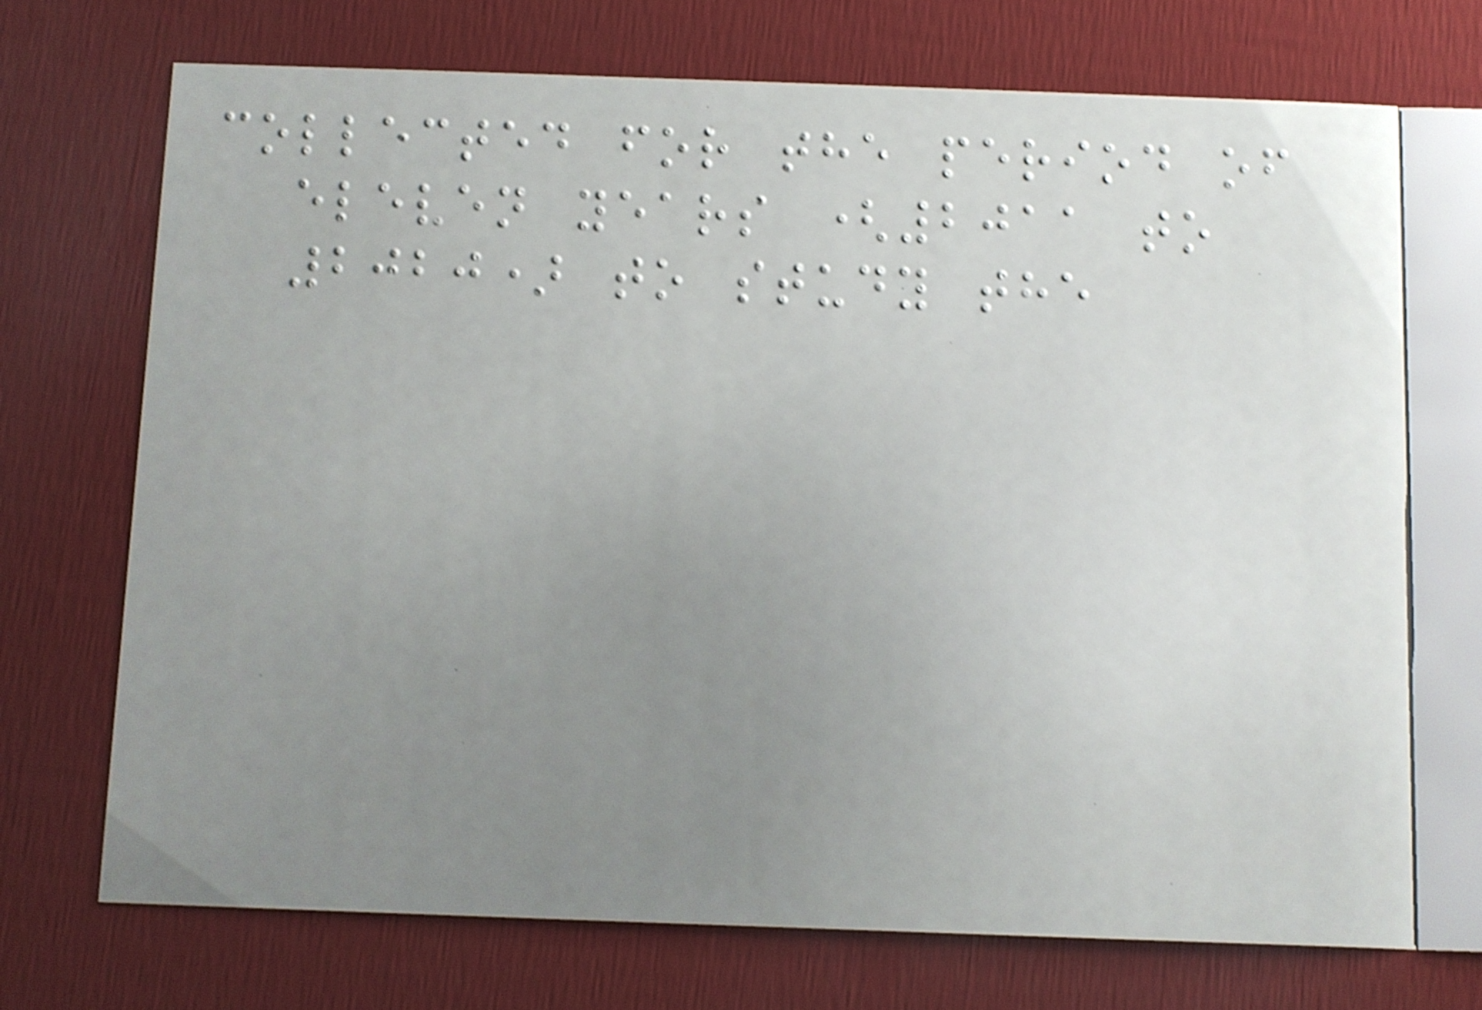collected for the period of
eleven years (2011 to
2020) to study the
